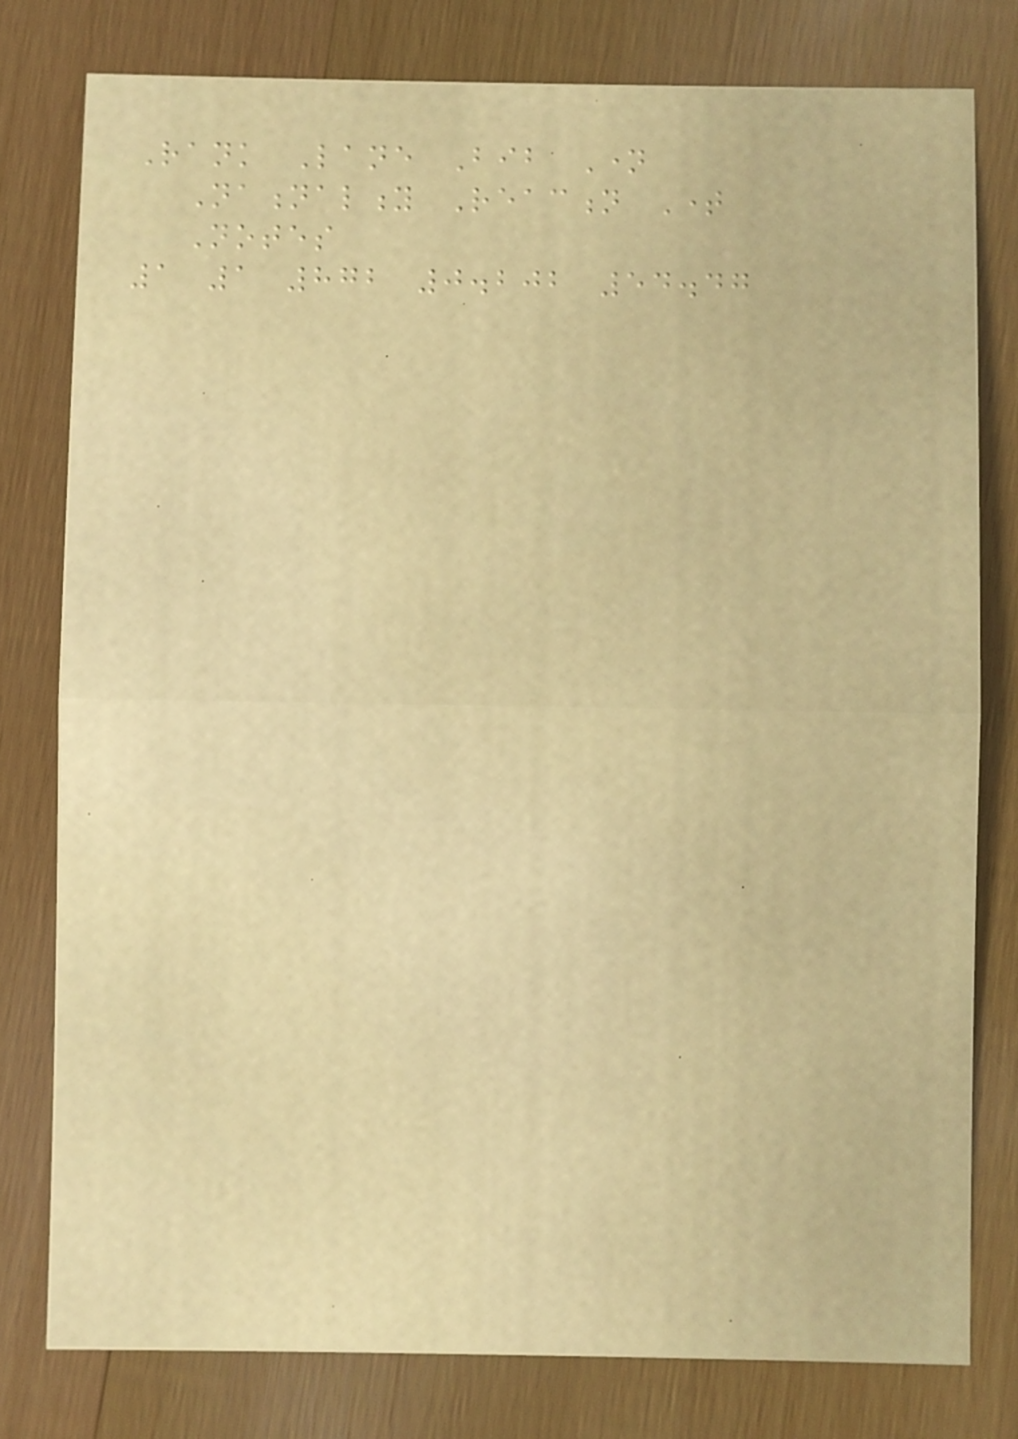Rank Lane Bib Name
Nationality Reaction Time
Notes
1 1 872 0.202 54.47
